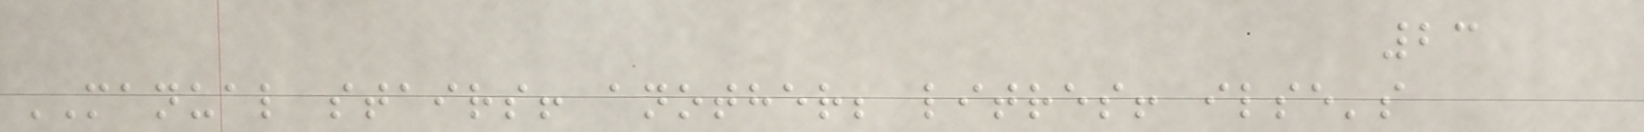23
MANUAL stairs! another; litres! ilse's
